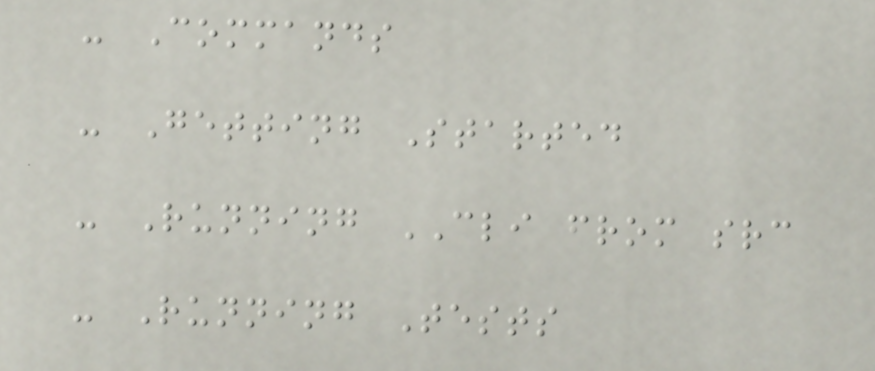- Commands
- Getting Started
- Running CLI from src
- Running Tests
